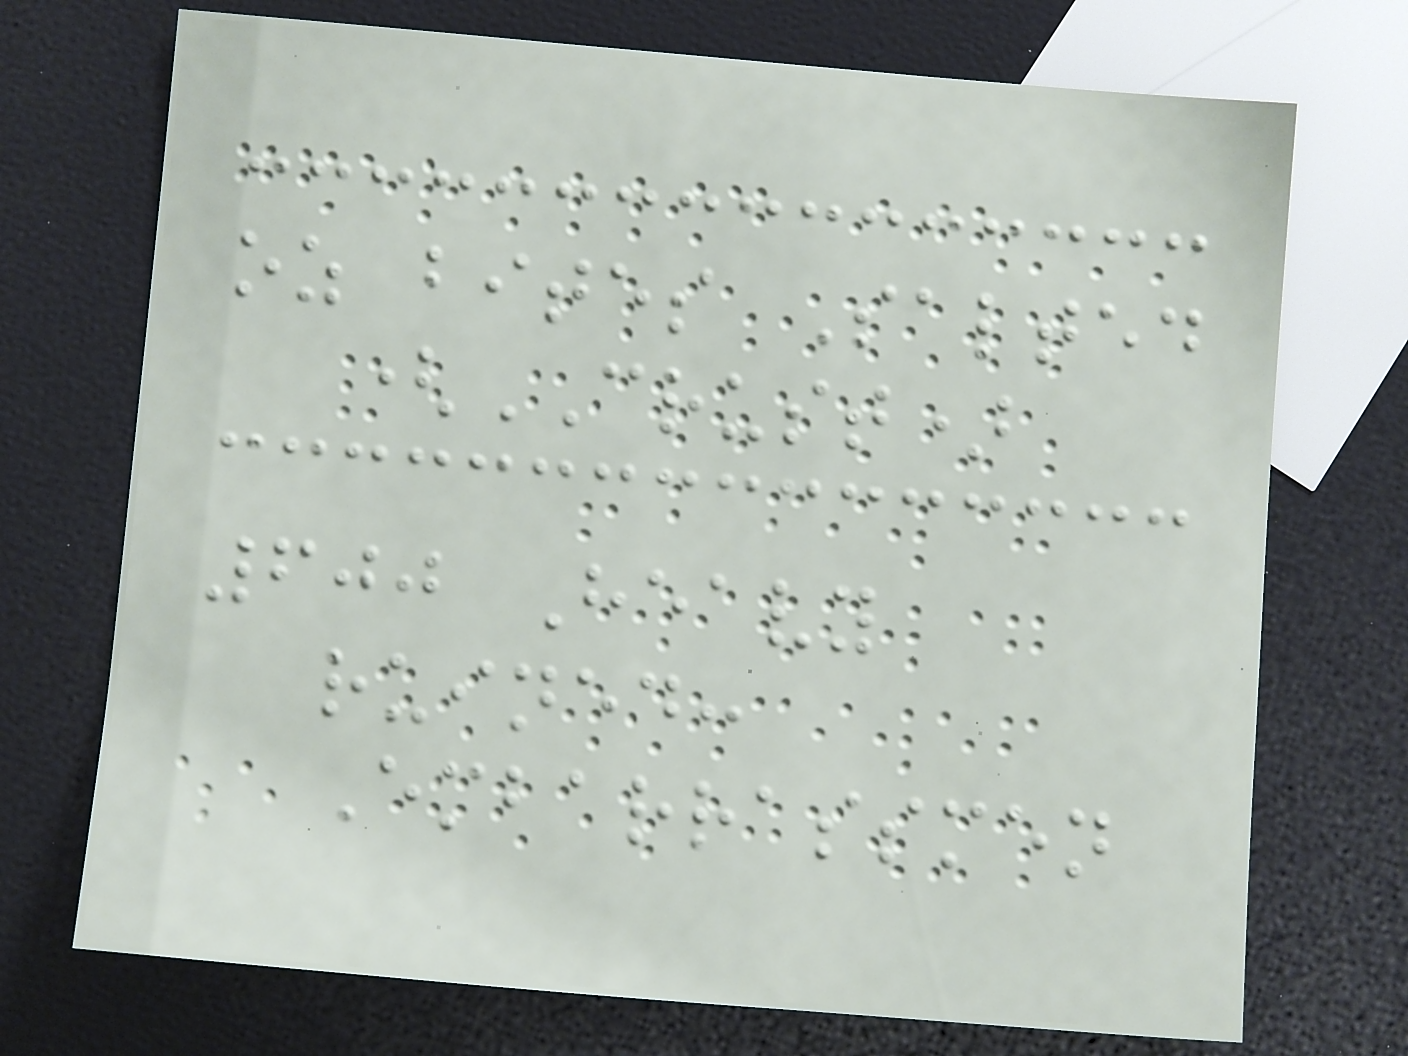oz bites Salted
(CRUST)
600 Heavy
ruined:
Embarrassmen
